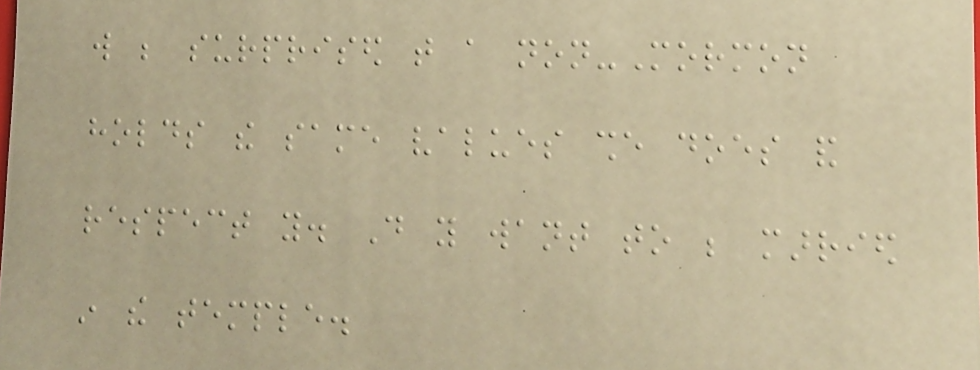will be surprised that a non-Mormon
holds the same values she does and
respect you. Do you want to be married
in the temple.
